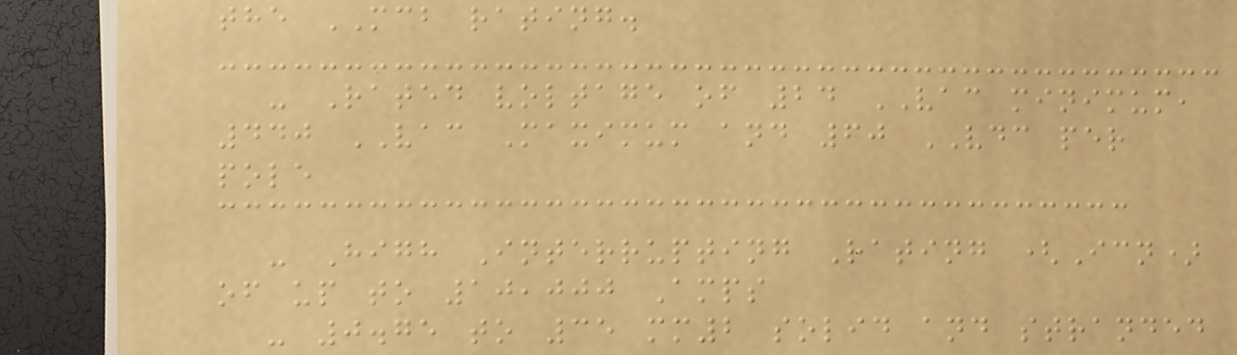the MCB rating.
- Rated voltage of 24 VAC minimum,
440 VAC Maximum and 60 VDC per
pole
- High Interrupting Rating (Icn)
of up to 10,000 Amps
- 0.75 to 35 mm2 solid and stranded
